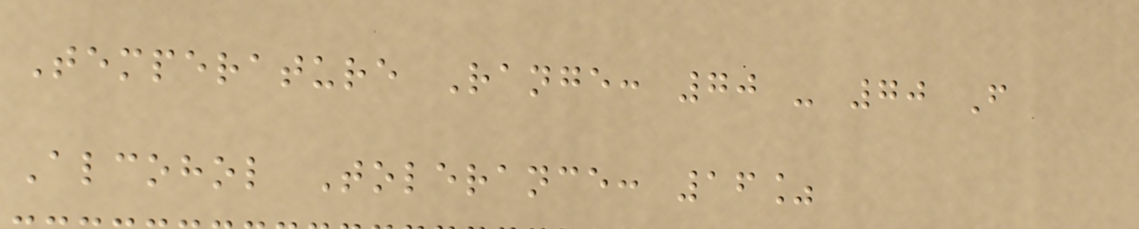Temperature Range: 70 - 70 F
Alcohol Tolerance: 16%
